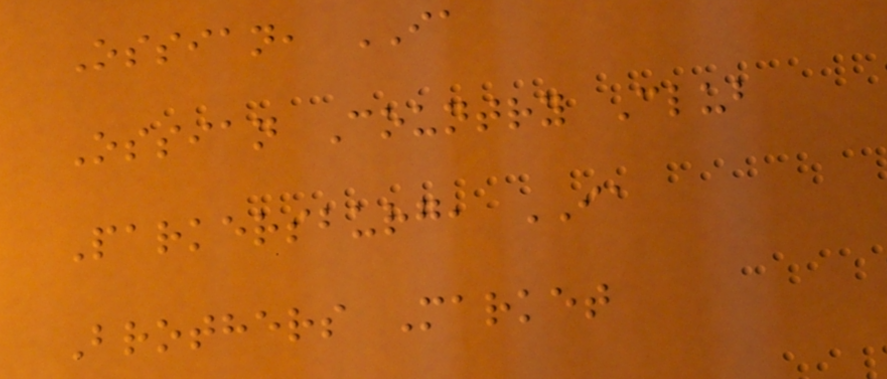Ossian, IA
Ossian Country Club
Parkersburg, IA
Brothers Market
